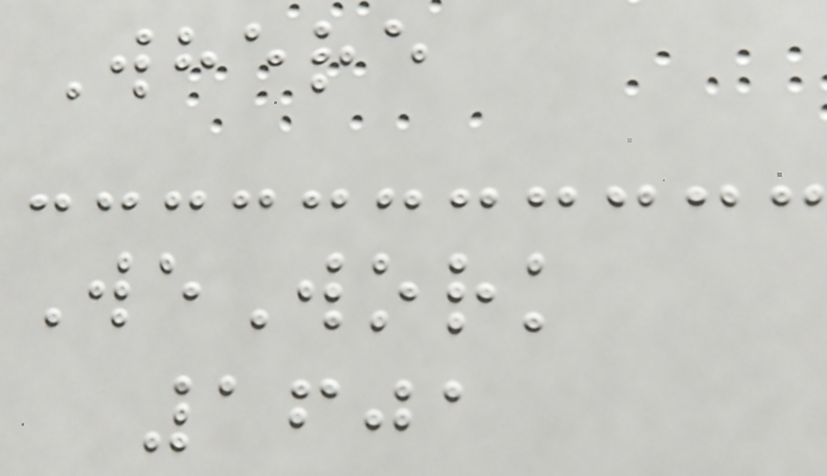Where
WeWork
1601
